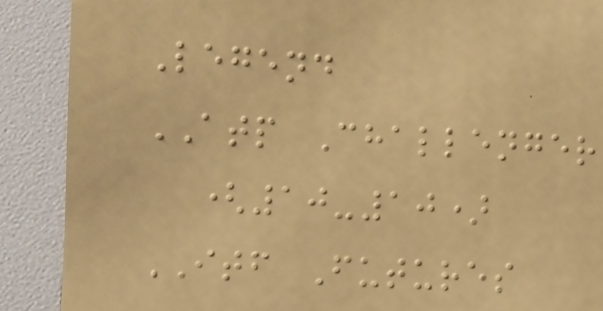Legend
ATP Challenger
(10-10)
ITF Futures
